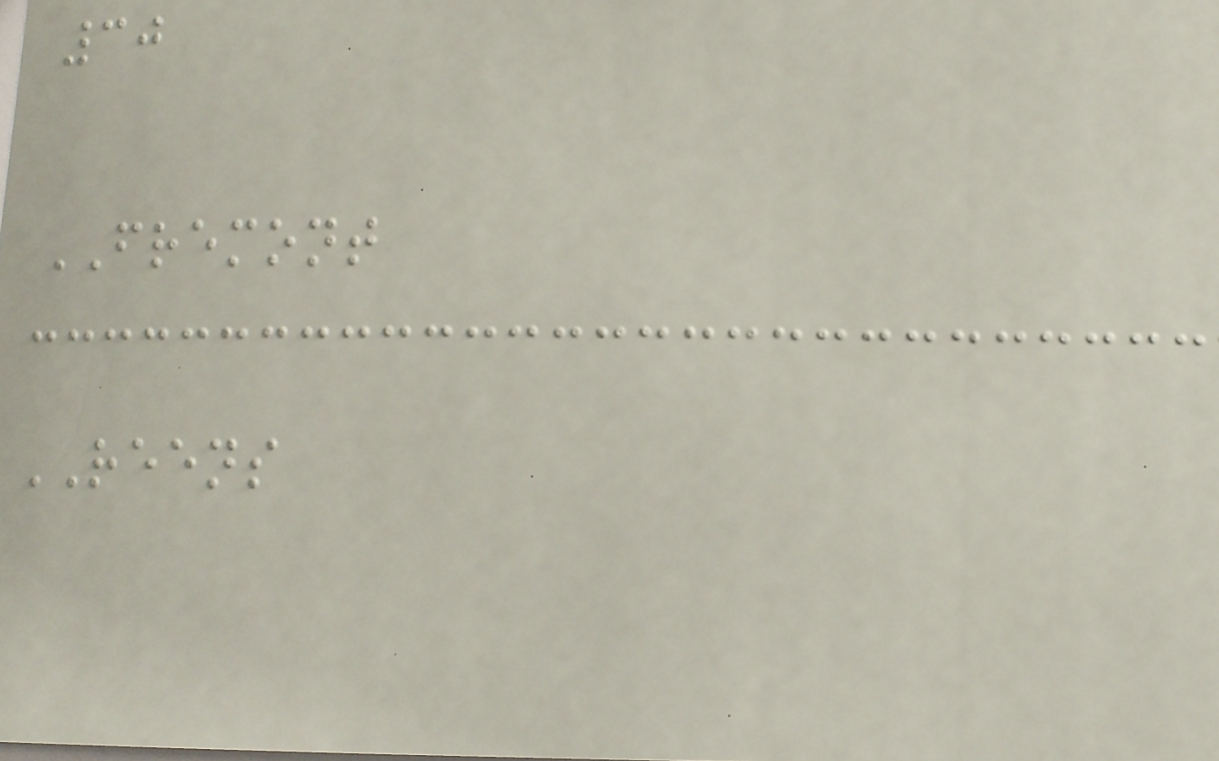30
FREMONT
REENS
